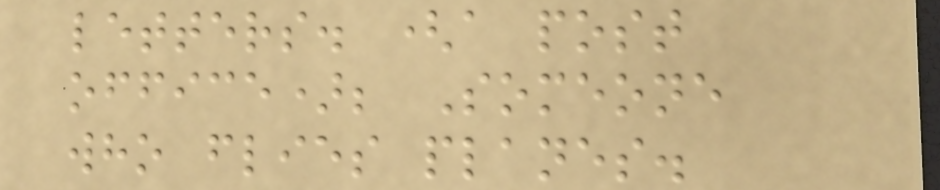letters. (a post
office); Someone
who flies planes.
